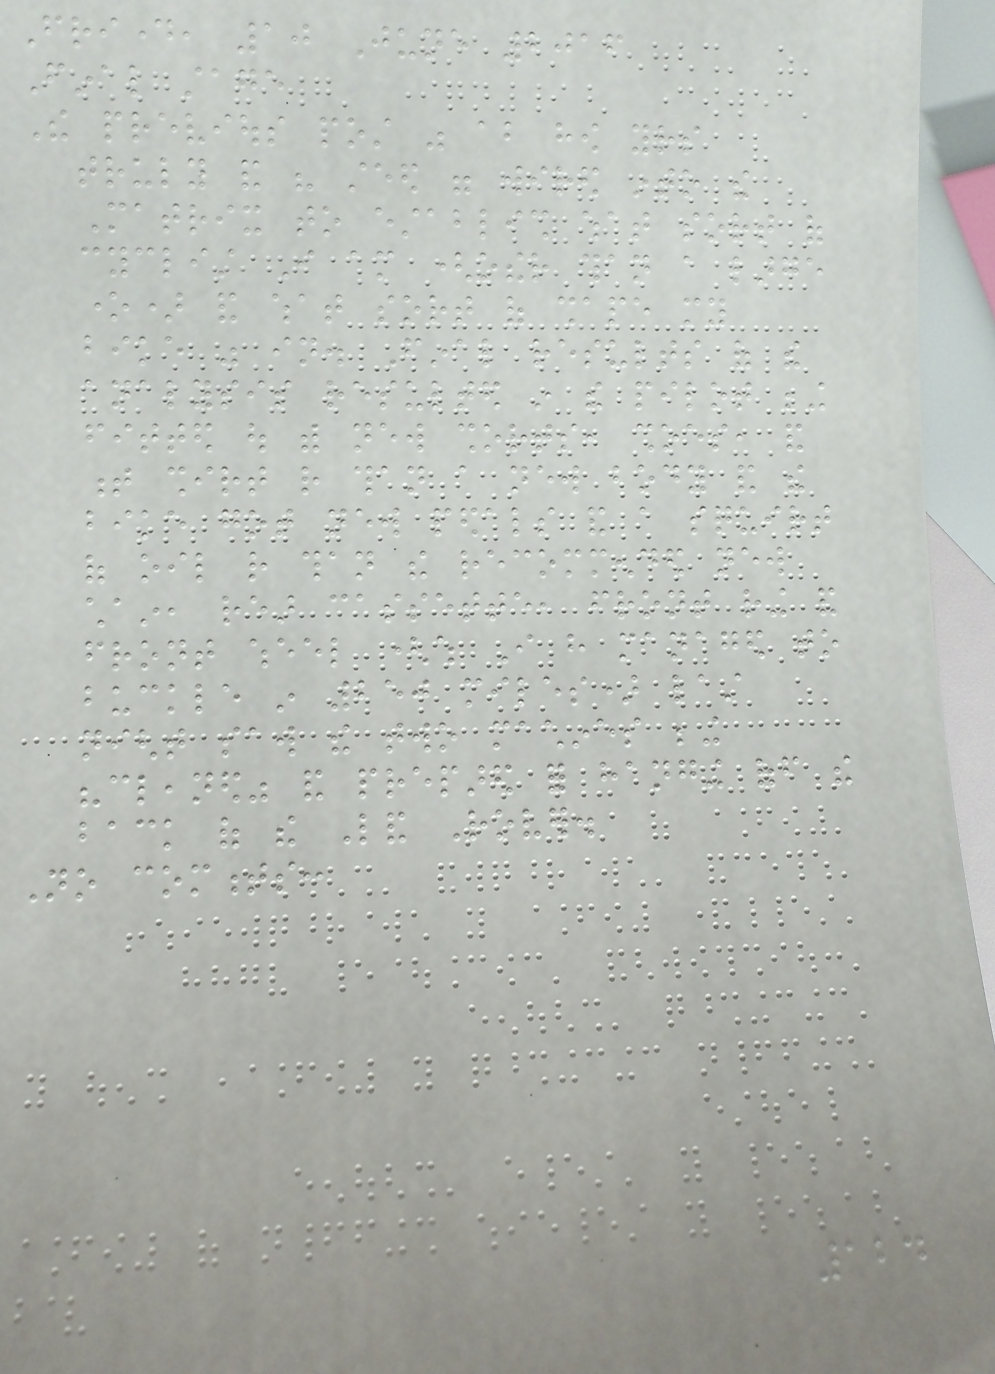Friday, 10 June 2016
Final stage
The previous post was about how yours
truly and his steed were wired into the
Matrix to establish what sort of
cyclist I am (other than a large
one) and what sort of shape my
bike was in. Final results of the
analysis resulted in the pilot being
fitted out with new shorts, shoes, and
t shirt rather than a new body and the
bike got new pedals and a squirt
of oil rather than the recommended new
chain, rear cassette, front ring and
front wheel (which I have managed to
buckle in 250 miles) last
night saw the two machines being
"cleaned" and prepared for hanging off the
back of the Land Rover.
No comments:
124
